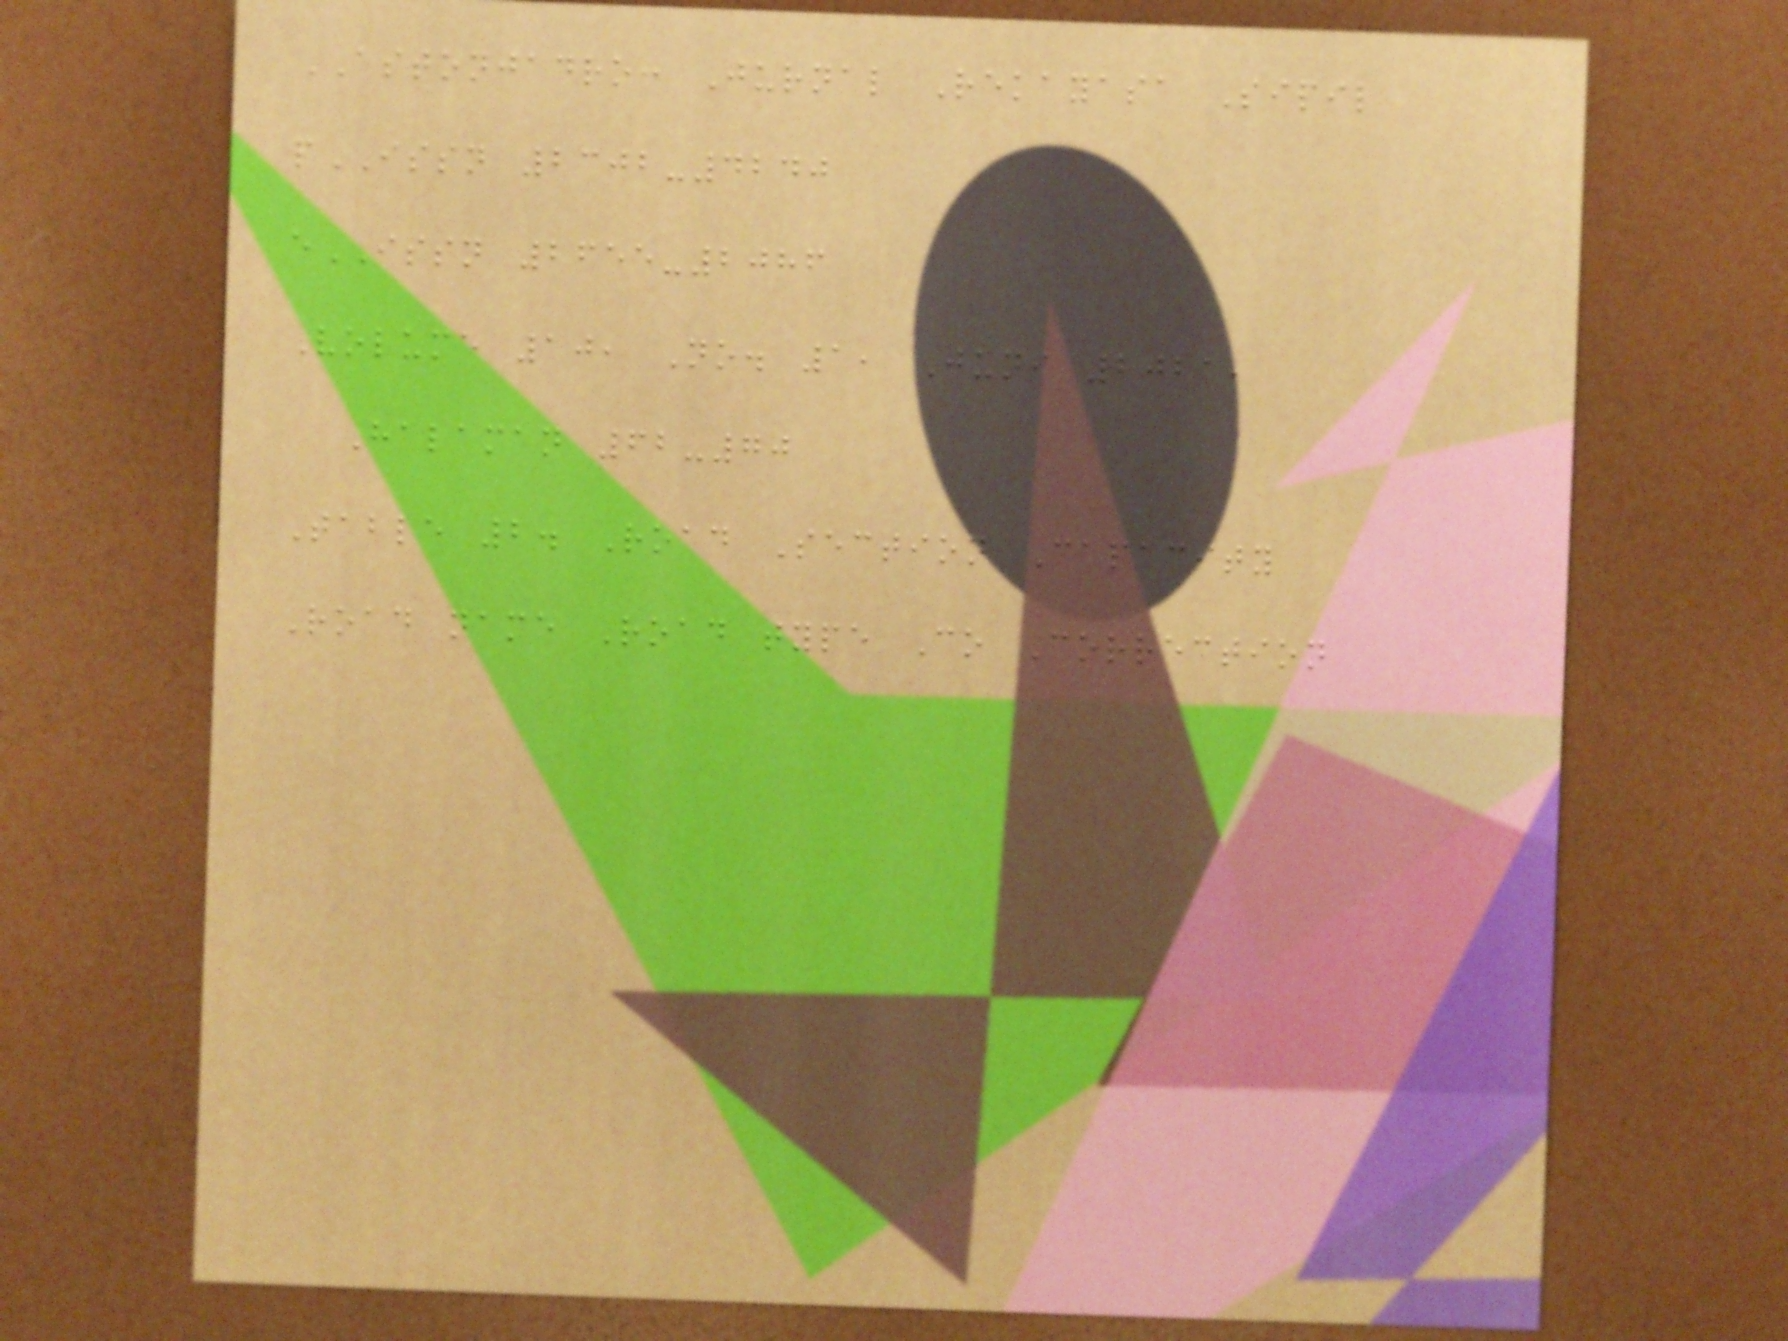ASTONJADRO: Jurnal Rekayasa Sipil
pISSN 2302-4240
eISSN 2655-2086
Volume 10, No. 1, Juni 2021,
Halaman 62-70
Table 2. Road Section Capacity
Road name Road type Co Correction
